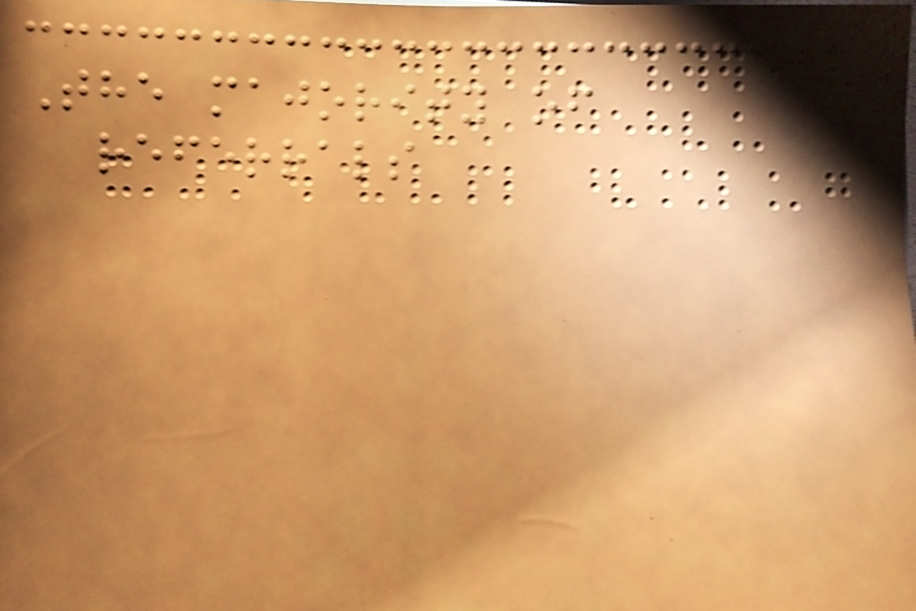The majority of
referrals
